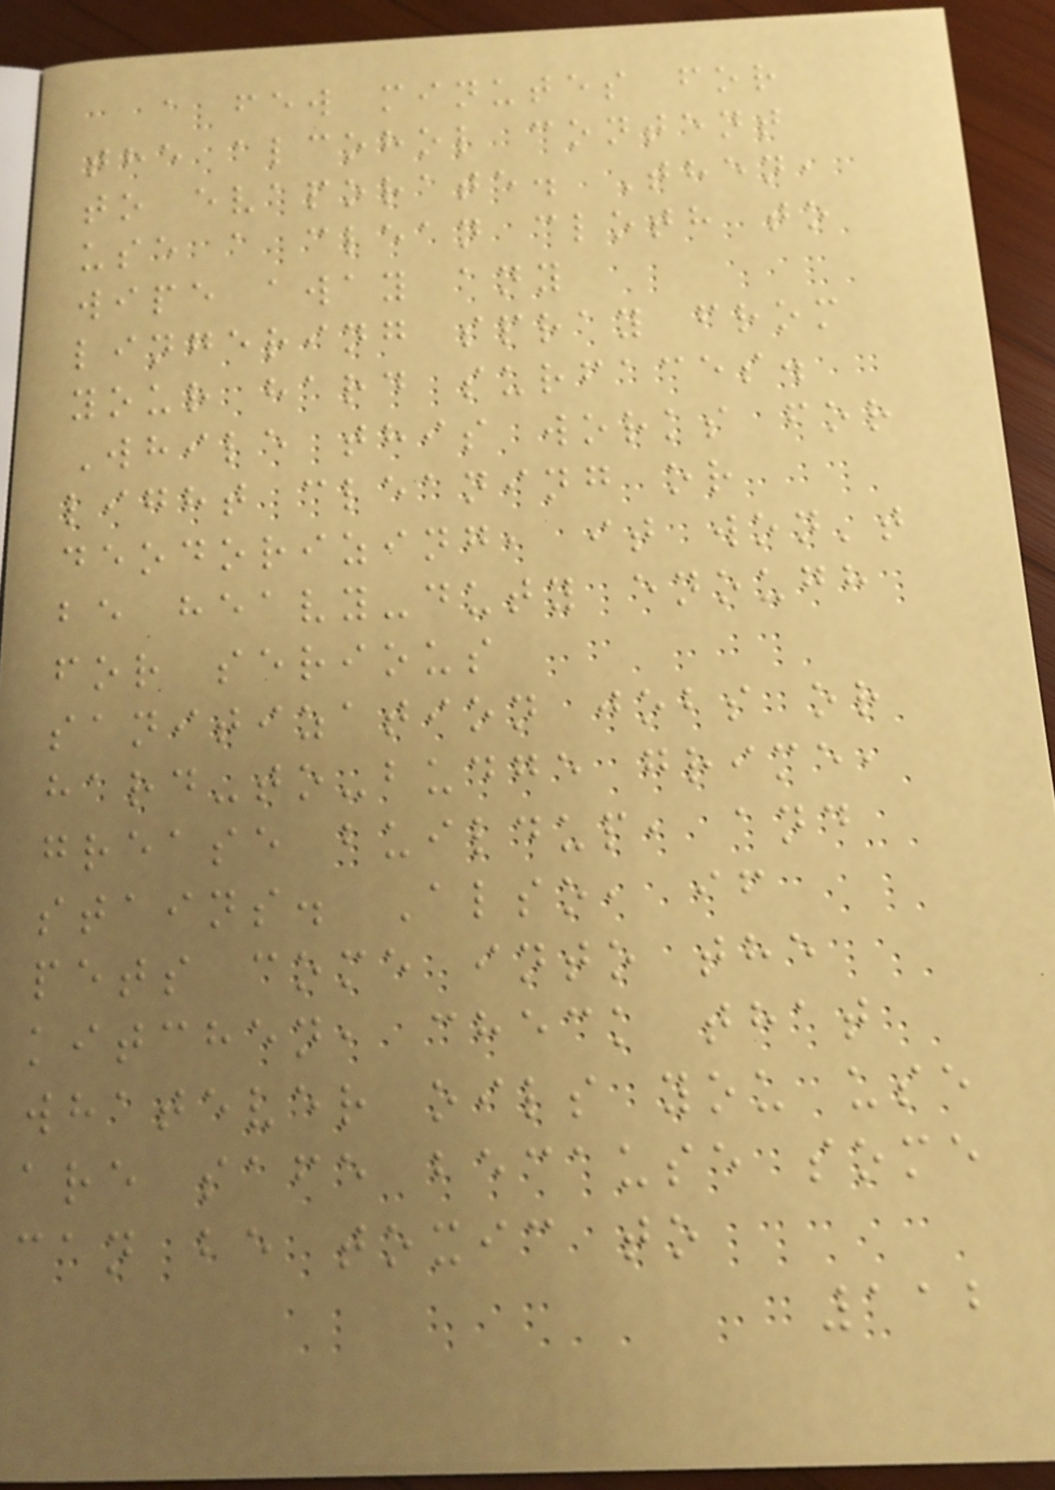a few minutes for
the alcohol content
to evaporate. Then,
use a clean cloth to
wipe away any
lingering spray from
your hard surfaces.
While this works for
light cleaning or
deodorizing, it won't
be heavy-duty enough
for serious
sanitization jobs or
hard-to-budge grime,
grease buildup, and
stains. Also, if
pets come into the
kitchen, check that
whatever oils you use
are safe because some
can be toxic to
112
